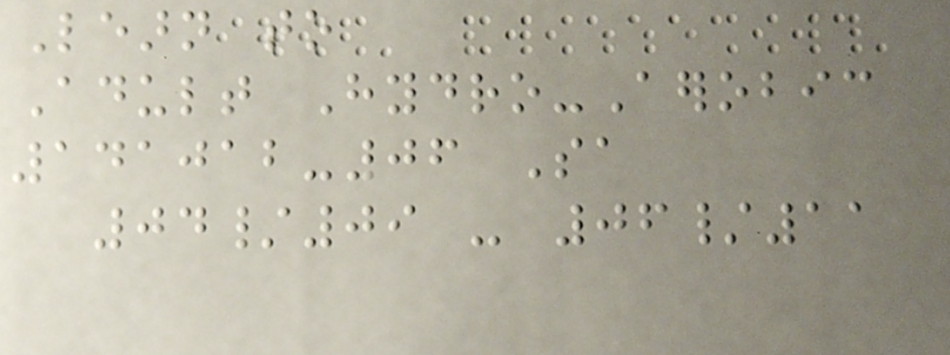Learn to
Adult Hydro-Aerobic
141012-06 Sa
04/09 - 06/11
